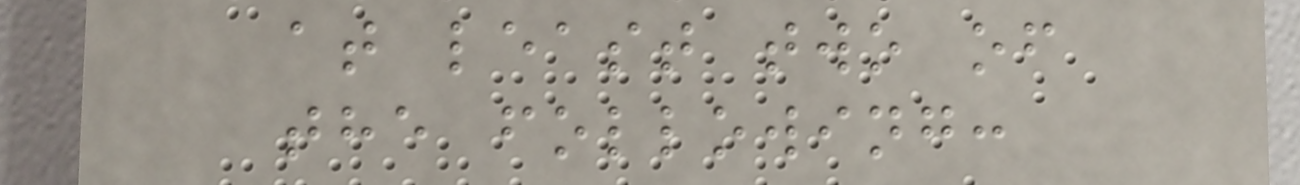at least two of
the following:
